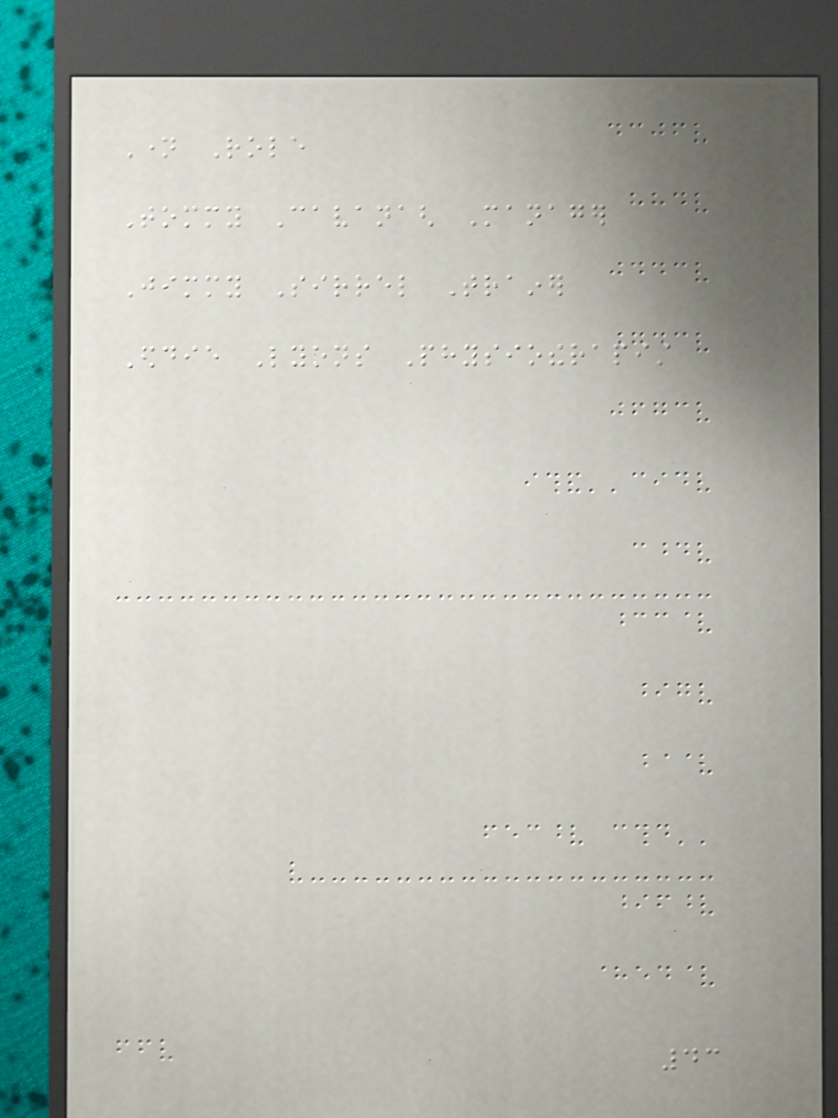Name Role
Tommy Cavanagh Manager
Jimmy Sirrel Trainer
Eddie Lyons Physiotherapist
43
